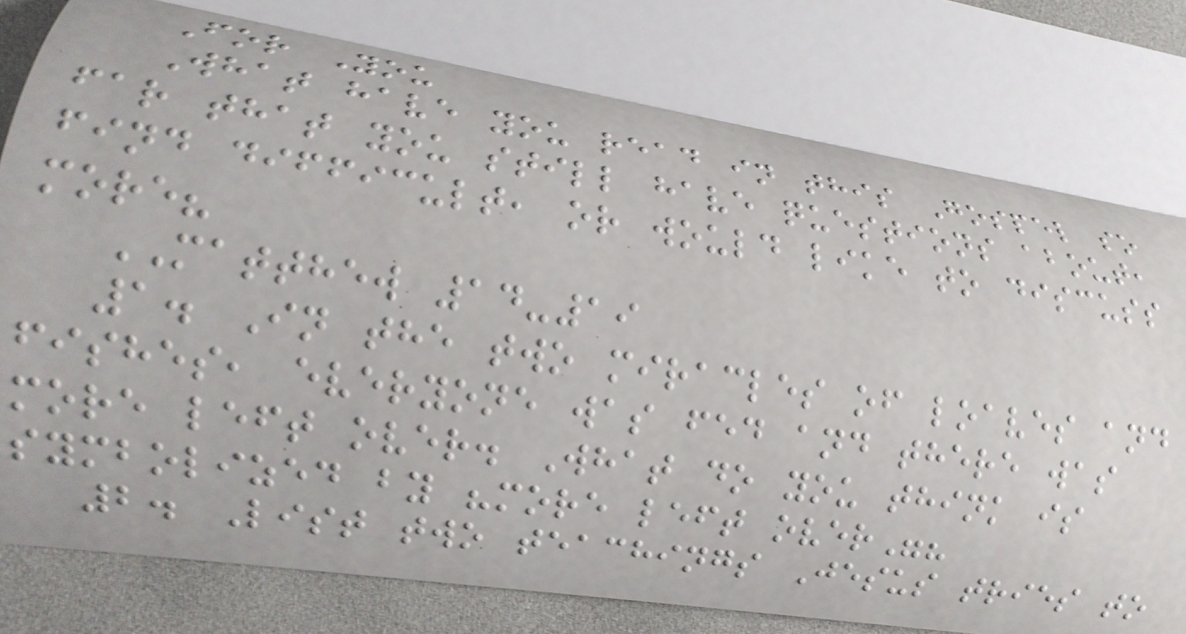For You
What have you read in this Gospel so
far that you still have questions about,
find difficult, or would like to discuss
more?
MATTHEW 14-19
1. In the two miracles of loaves and
fishes, everyone was fed and there was
more left over. What do you think is
symbolized by "more left over"?
2. List two teachings Jesus tries to
